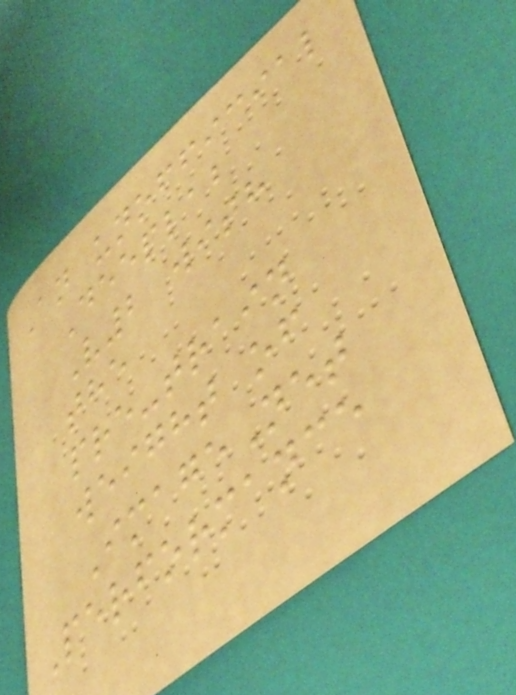An unofficial
Deeplab
V2 with
the
pre-train
weight of
ImageNet
Performance
